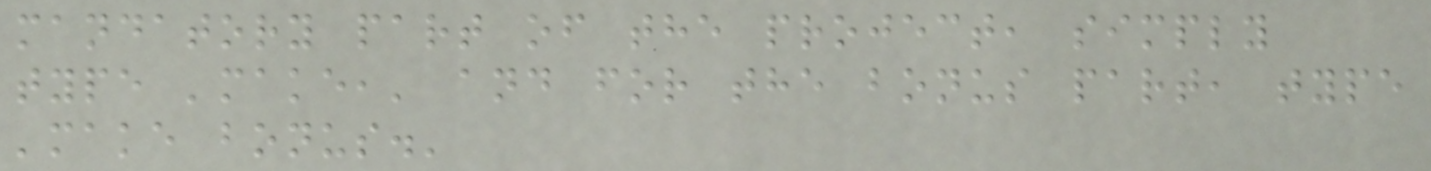mandatory part of the project, simply
type 'make,' and for the bonus part, type
'make bonus.'
